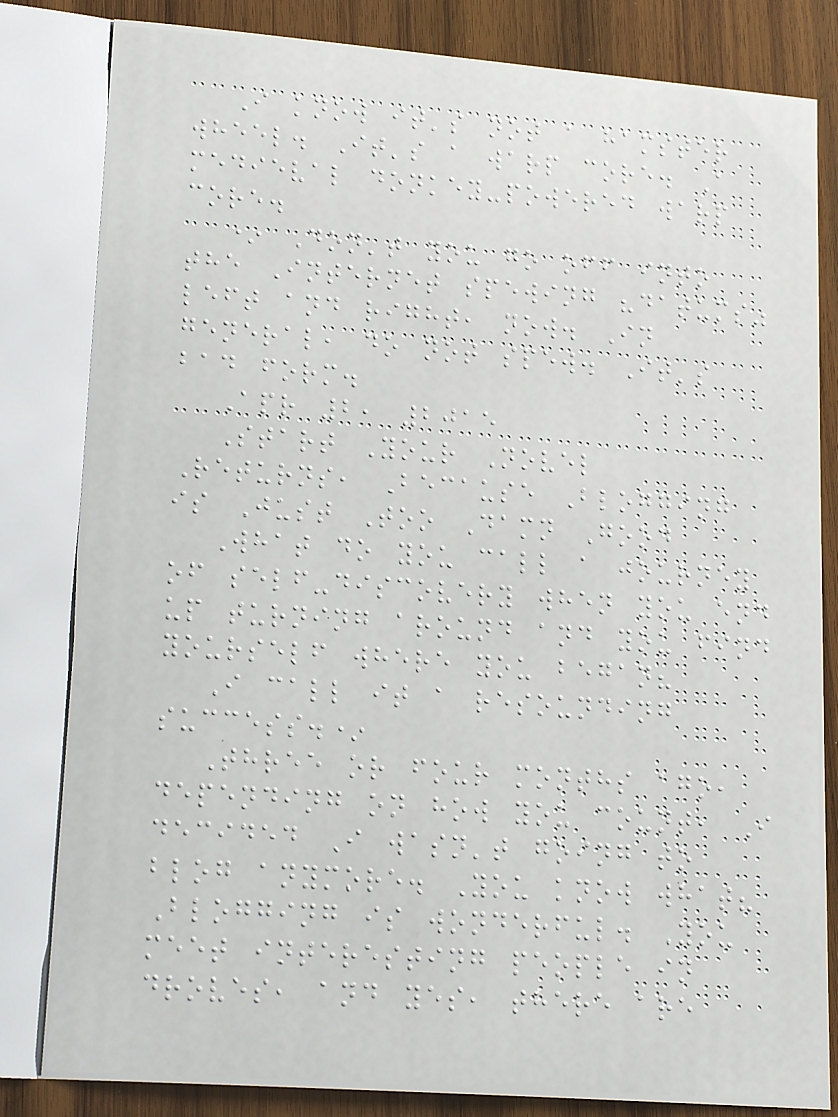I know it's not a hamster
wheel. It's a warp core. A
medieval donkey-powered warp
core.
* Don't you go off into
the Internet spewing "datums"
left and right, now. In
general, do not spew. It's
bad form.
Apr 2, 2015
Start Your Novel
Returns, Because Blogging
is Just Too Damn Good
What do you call a journey
of self-discovery when you end
up turning around and you find
yourself where you began?
I call it a resounding
success.*
Three or four months ago,
depending on how you count, I
decided I wasn't going to
blog anymore. You know what?
Blogging is wonderful. You
meet interesting people in
droves, and yes, there are
